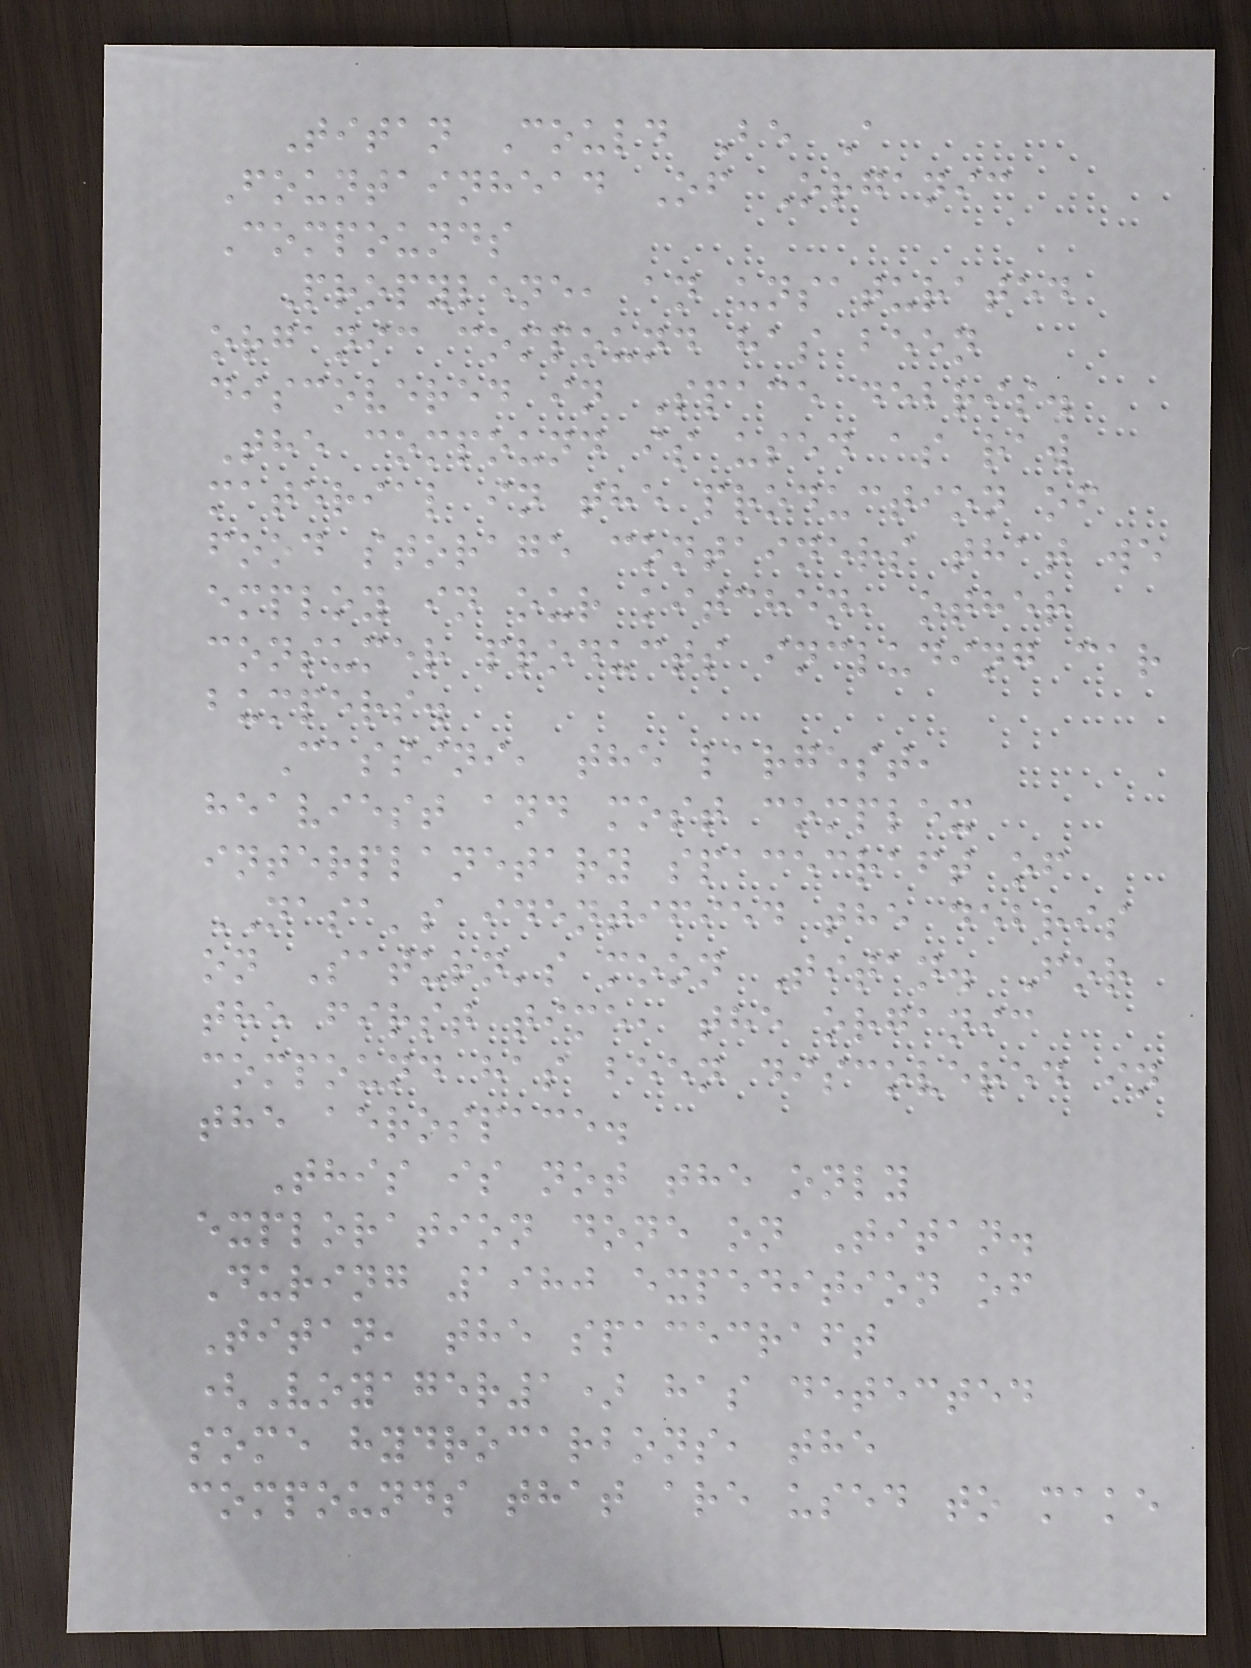Titan Could Be A
Fountainhead Of Organic
Compounds
Propylene, an unsaturated
organic compound has been
discovered in Space debris.
The compound is used as raw
material in the production of
food storage containers that we
employ in our kitchen, other
consumer products including car
bumpers.
Cassini, the largest,
heaviest and most complex
interplanetary spacecraft of
NASA's identified the debris
on Saturn's moon Titan. For
the first time, the organic
compound has been discovered in
the aerospace.
This is not the only
exploration done on Titan.
During 1980 expedition of
Titan, the spacecraft
(Voyager1) has detected
some hydrocarbons, the
compounds that are used to make
